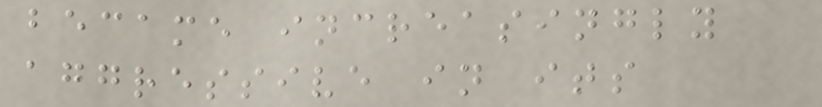became increasingly
aggressive in its
